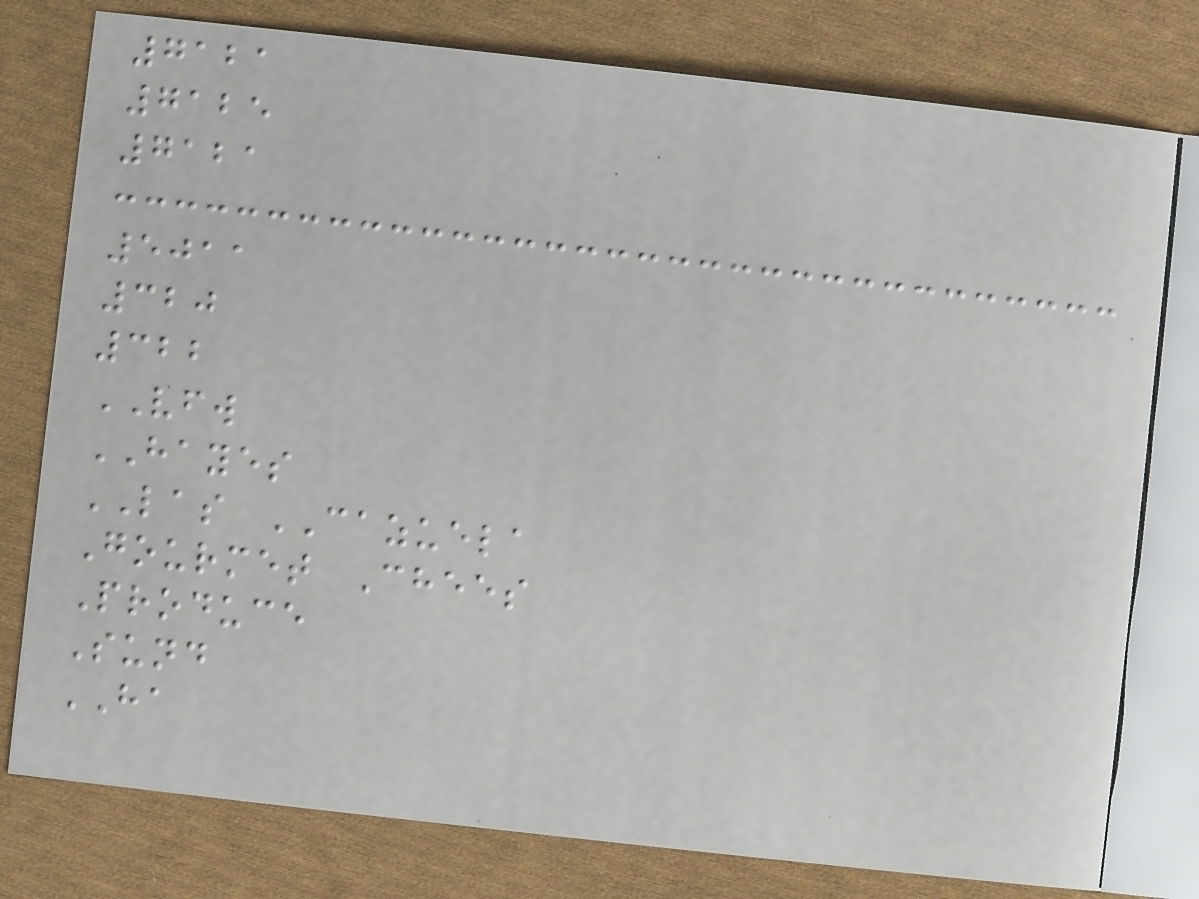7121
7125
7121
5011
320
322
VFW
HAYES
LAS CAZUELA
Gourmet Chees
Produce
Sund
HA
